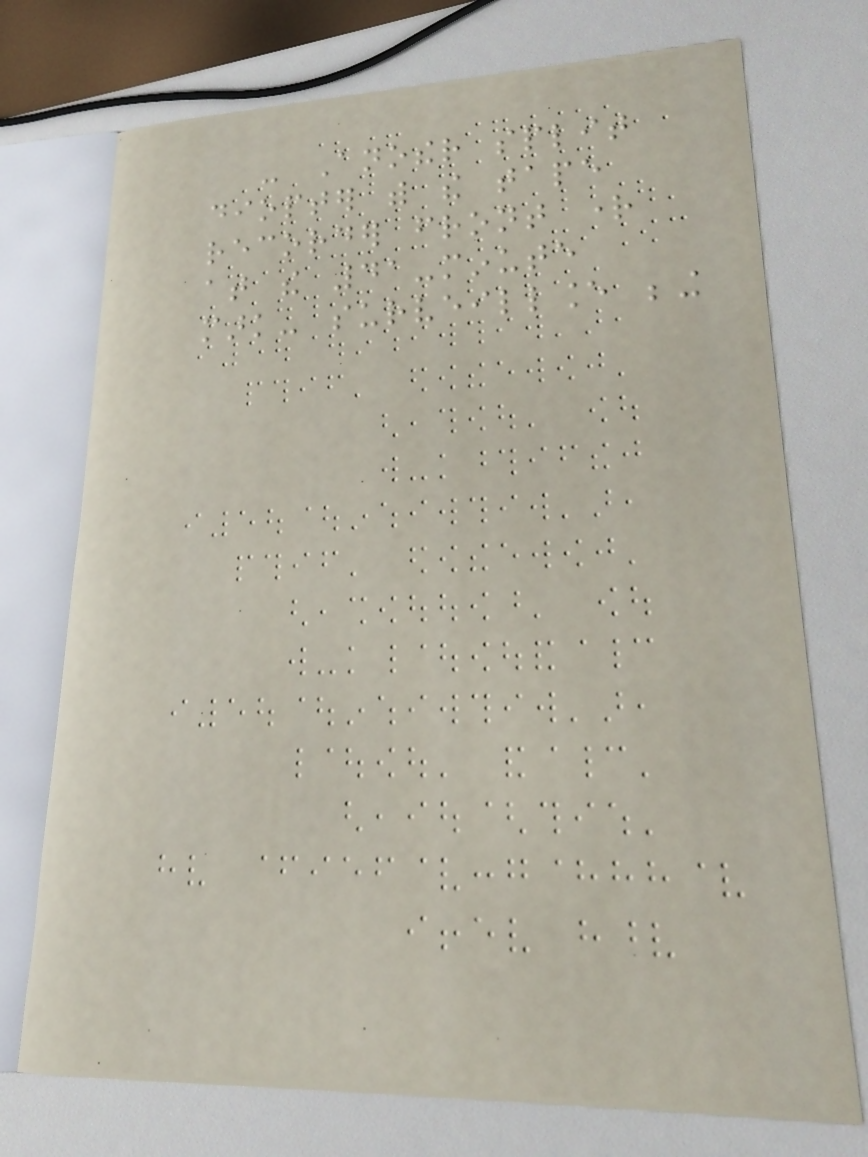- Another split
diopter with the tape
recorder front right
at the 41-minute
mark- surveillance being
